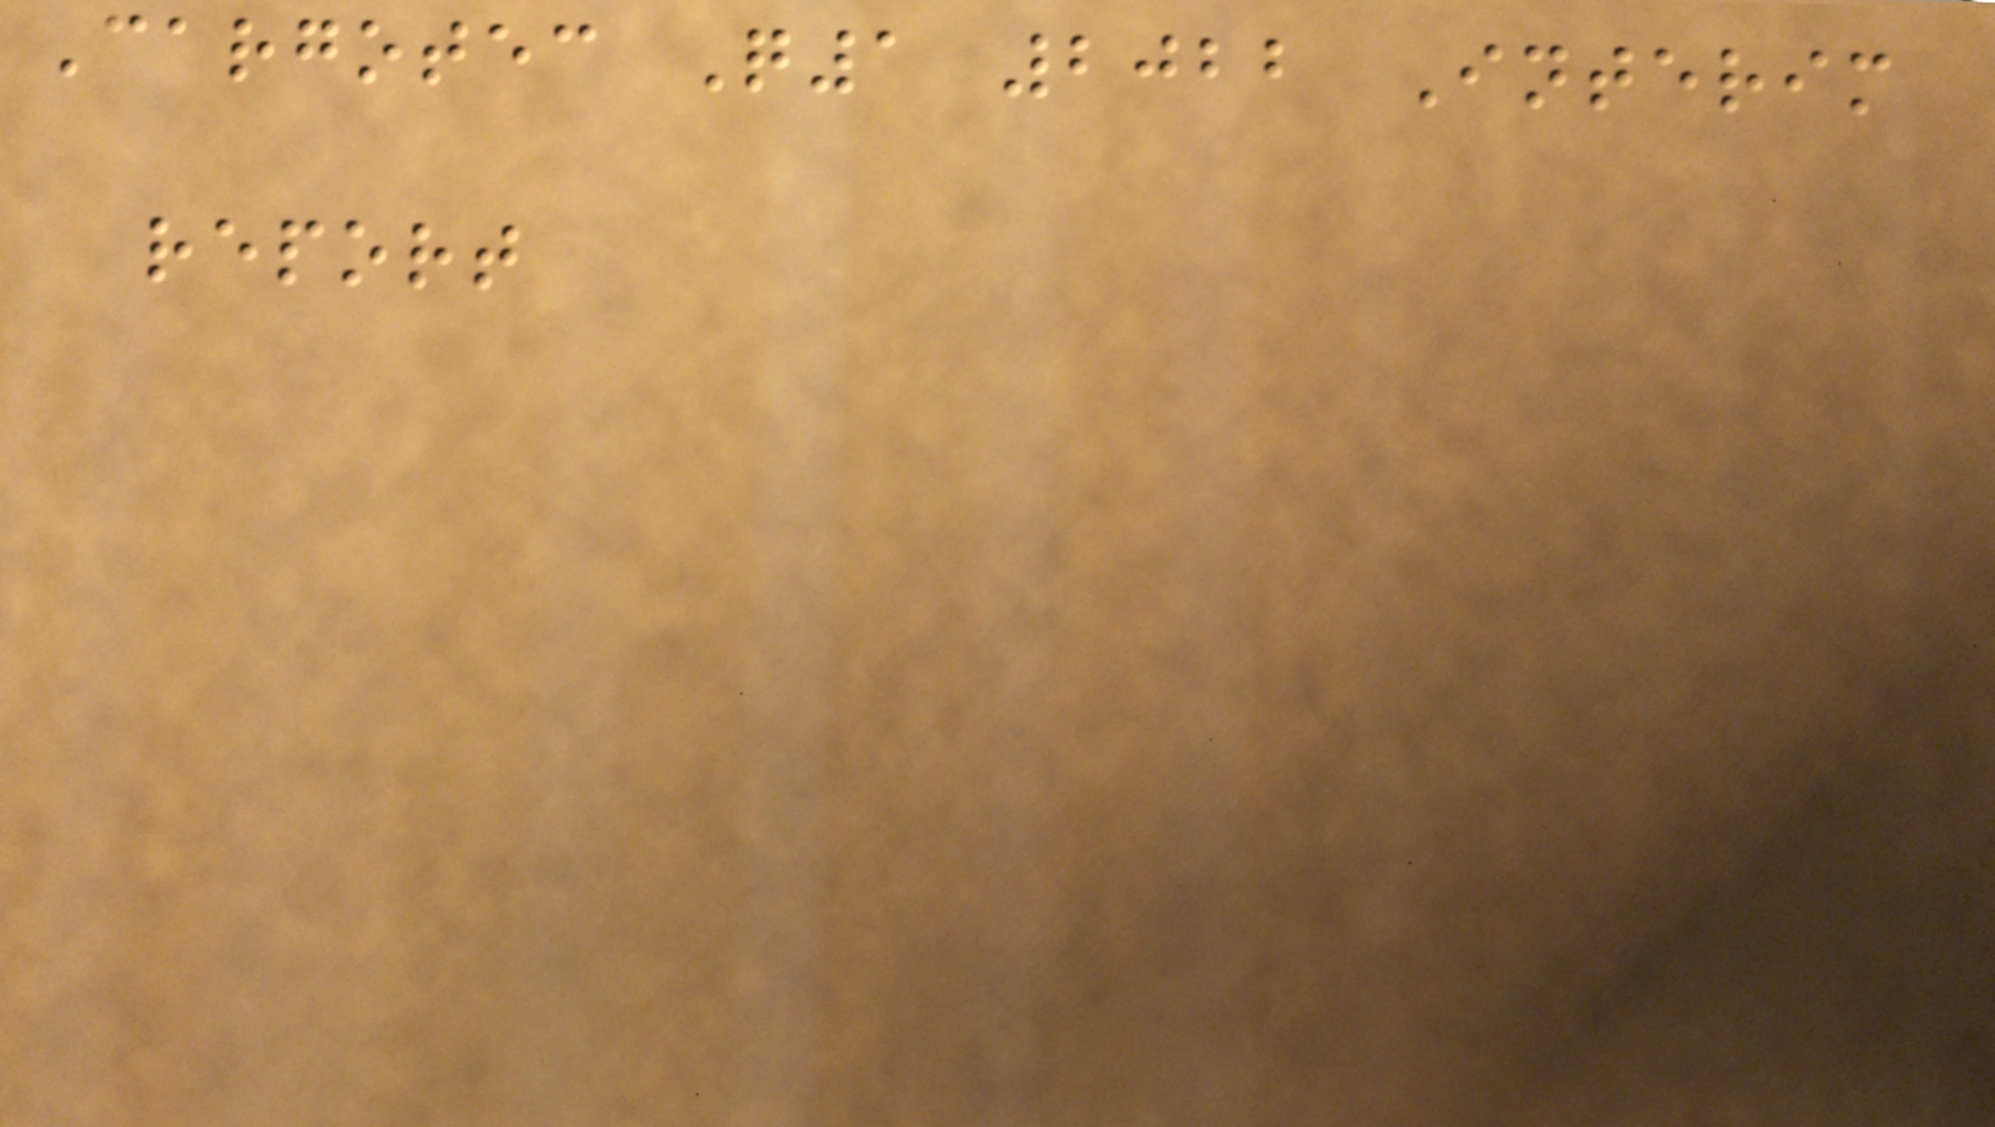Cargotec Q1 2022 Interim
report
